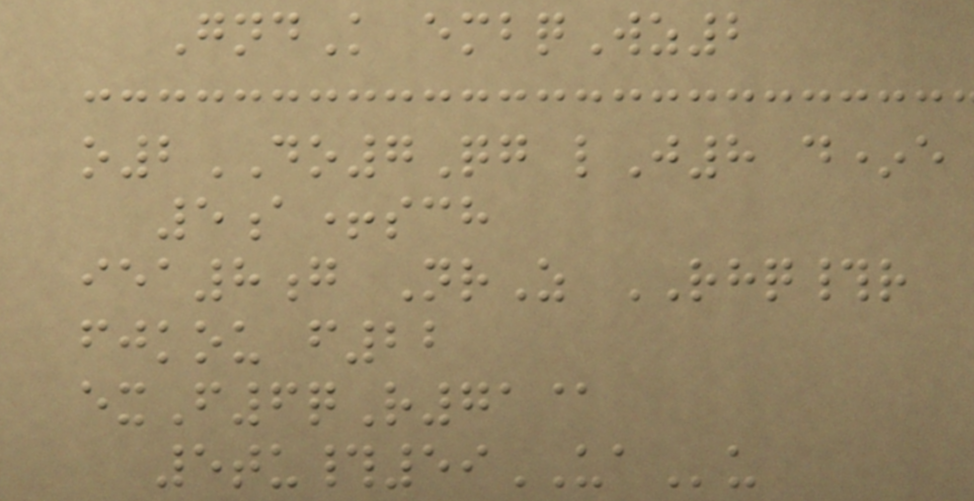GndK embqWz2
o2DO7Qg lJ8 d*e
5a+sch
iea8g NrZ RHQ#r
fjkou f22
exF6qR71@
5tu#59UAu
